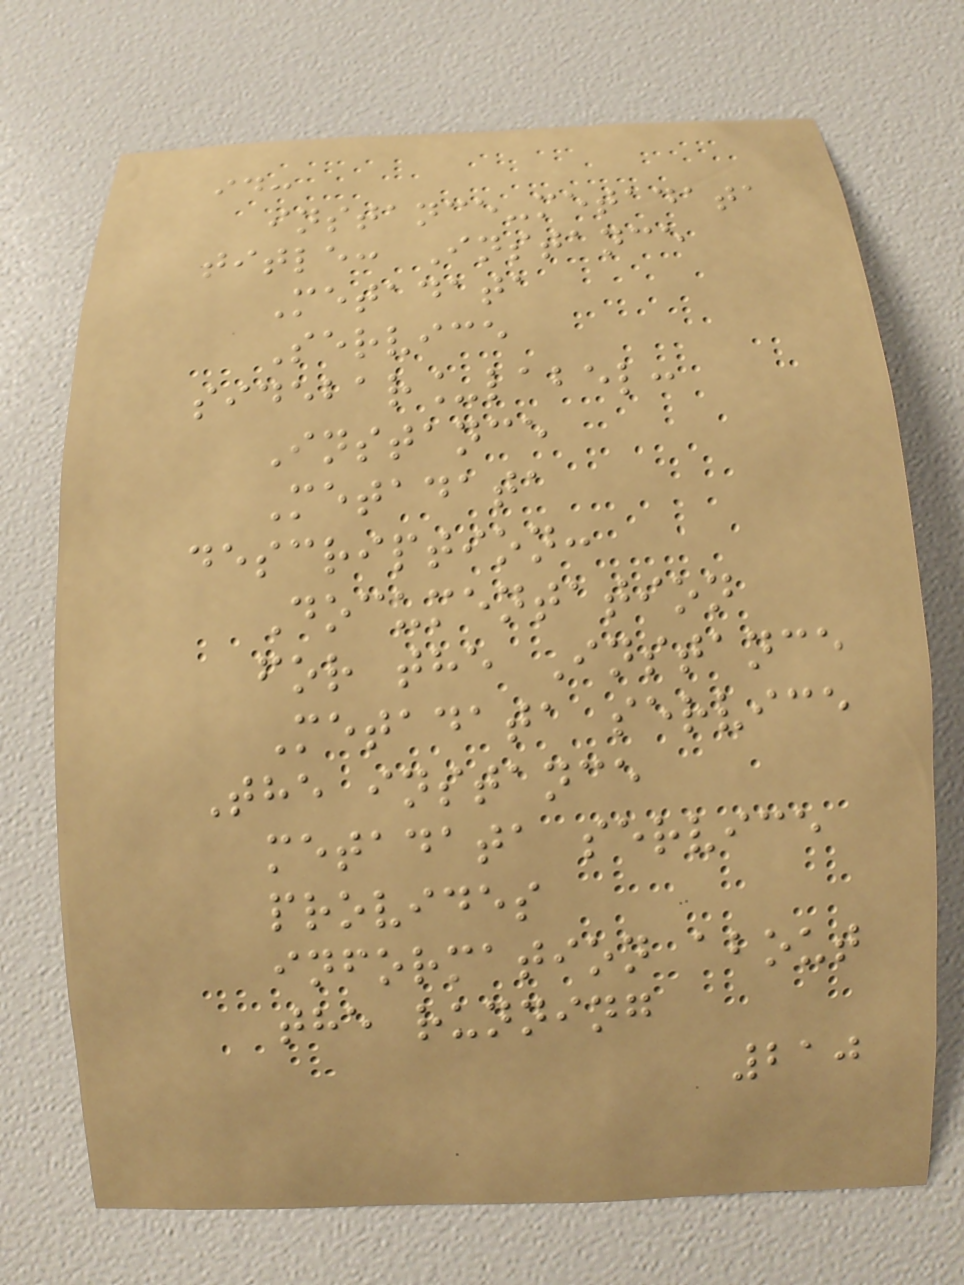id:
instance-metadata
title: Instance
Metadata
Service
sidebar_label:
Instance
Metadata
description:
Documentation
for the Instance
Metadata service
The instance
metadata service
provides
information about
the running
210
